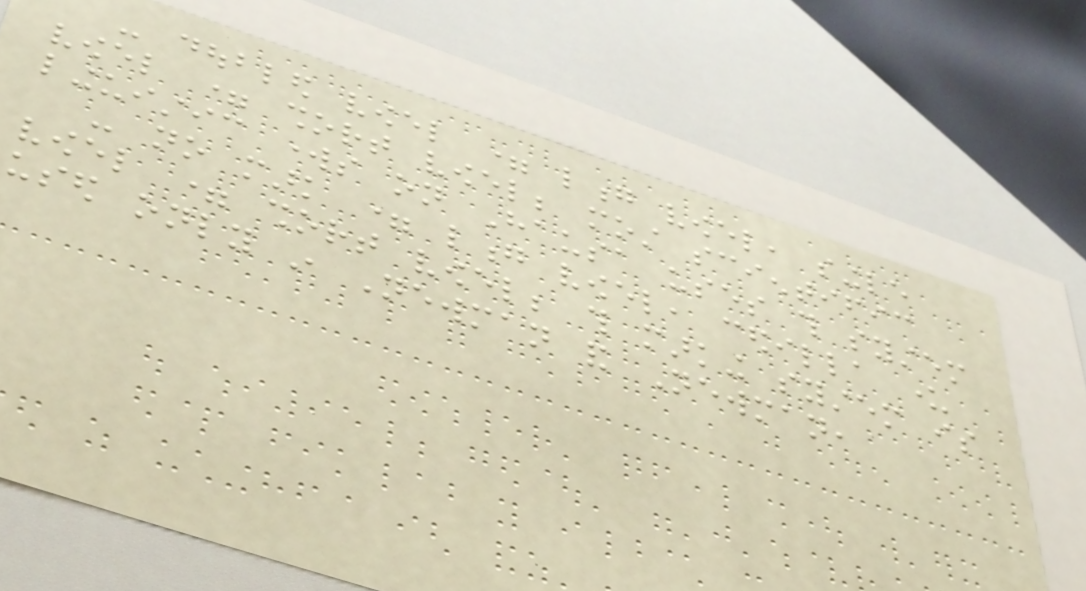- doubled vowel = long vowel, single
vowel = short vowel; most scientific
linguistic works on Hausa uses this system
- no mark = long vowel, cedilla under
vowel = short vowel; this marking system is
used only in Newman and Newman,
